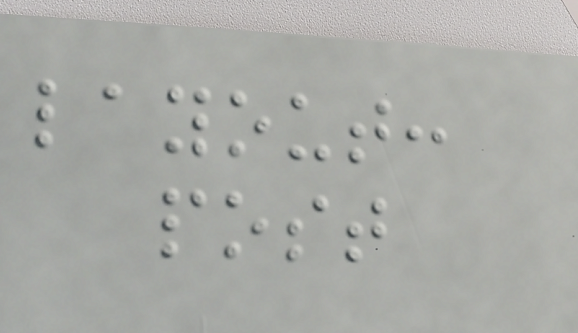layout:
post
